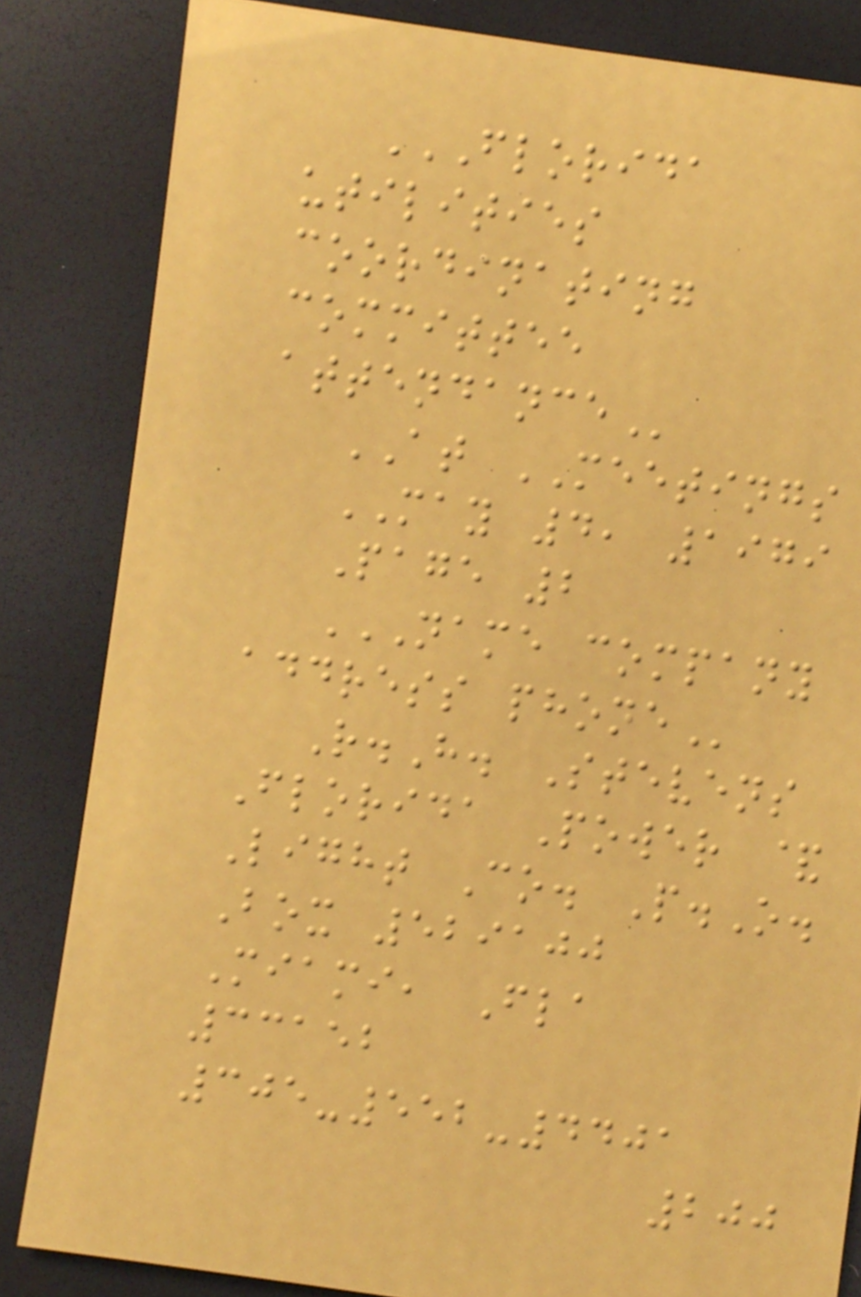FLORIDA
UTILITIES
COORDINATING
COMMITTEE
ATTENDANCE
AT MEETINGS
MAY 4, 1979
Page 2
NAME COMPANY
ADDRESS PHONE
R.H. Stevens
Florida Power &
Light Co. P.O.
Box 529100
Miami, Fla
33152
305-552-4401
200
